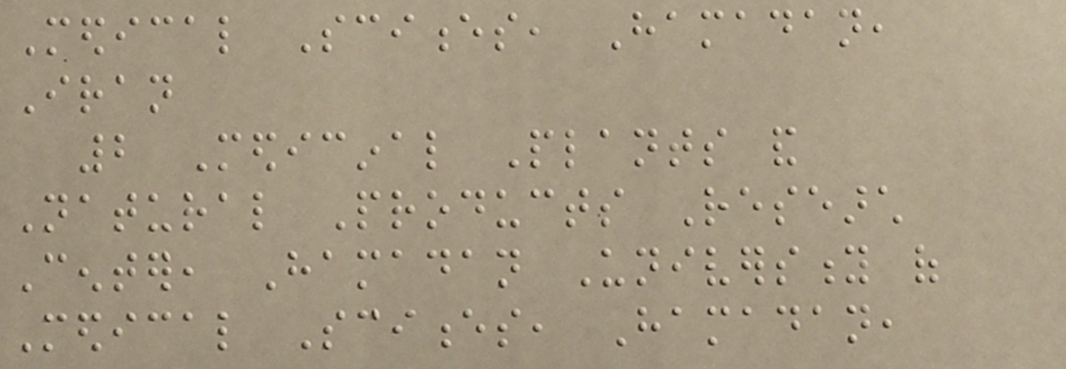Medical Sciences, Hamadan,
Iran
2 Medicinal Plants and
Natural Products Research
Center, Hamadan University of
Medical Sciences, Hamadan,
